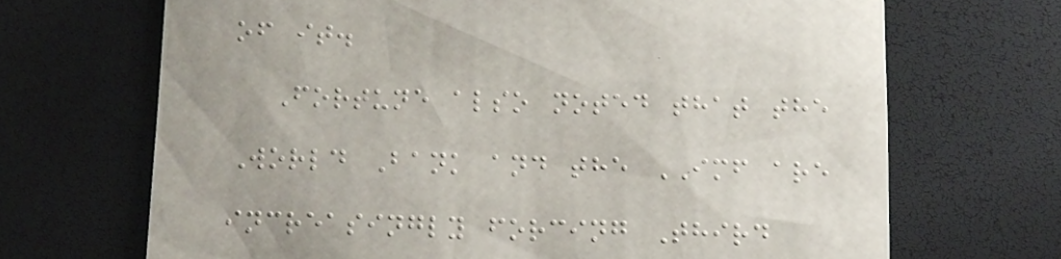of it.
Fortune also noted that the
World Bank and the IMF are
increasingly forcing Third
